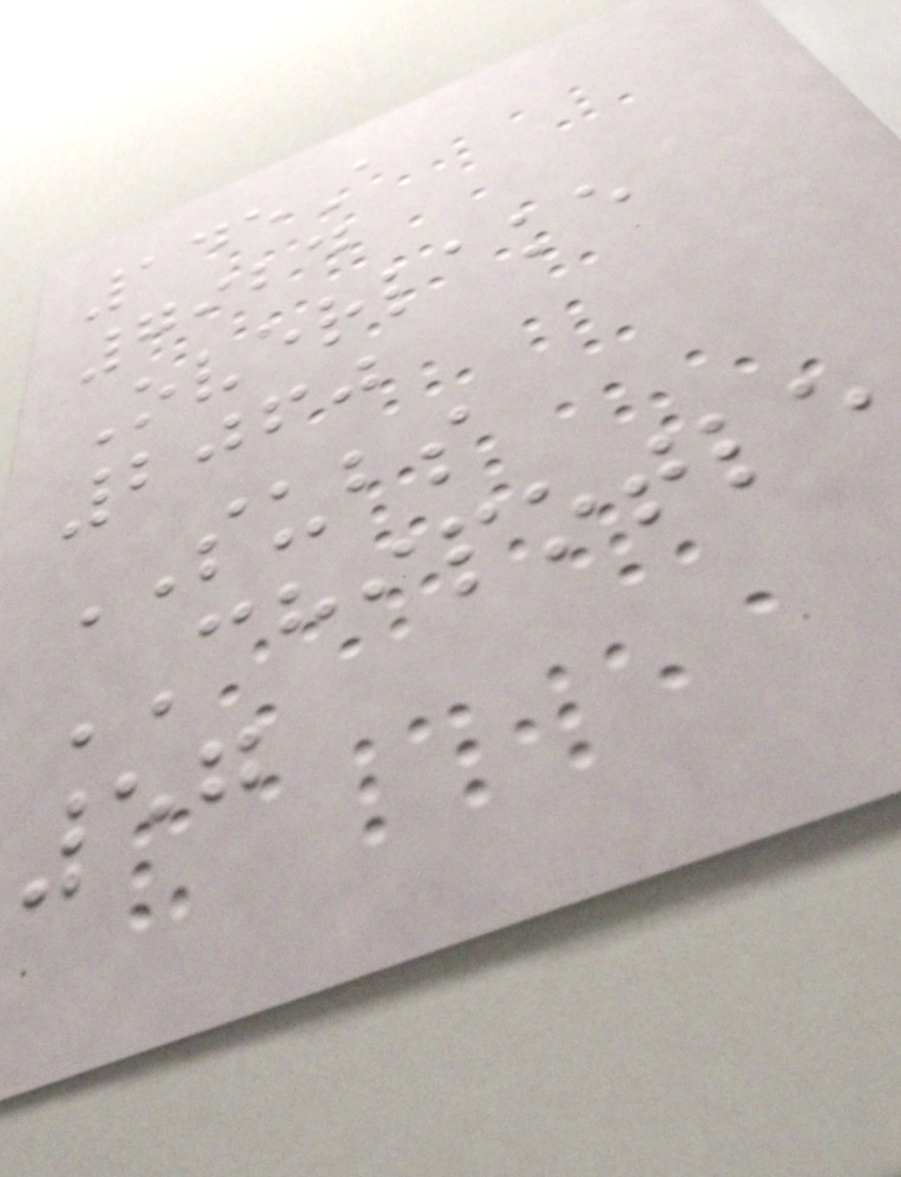145A
7924
Overlake
2060
SUBS
CHIPOTLE
57
